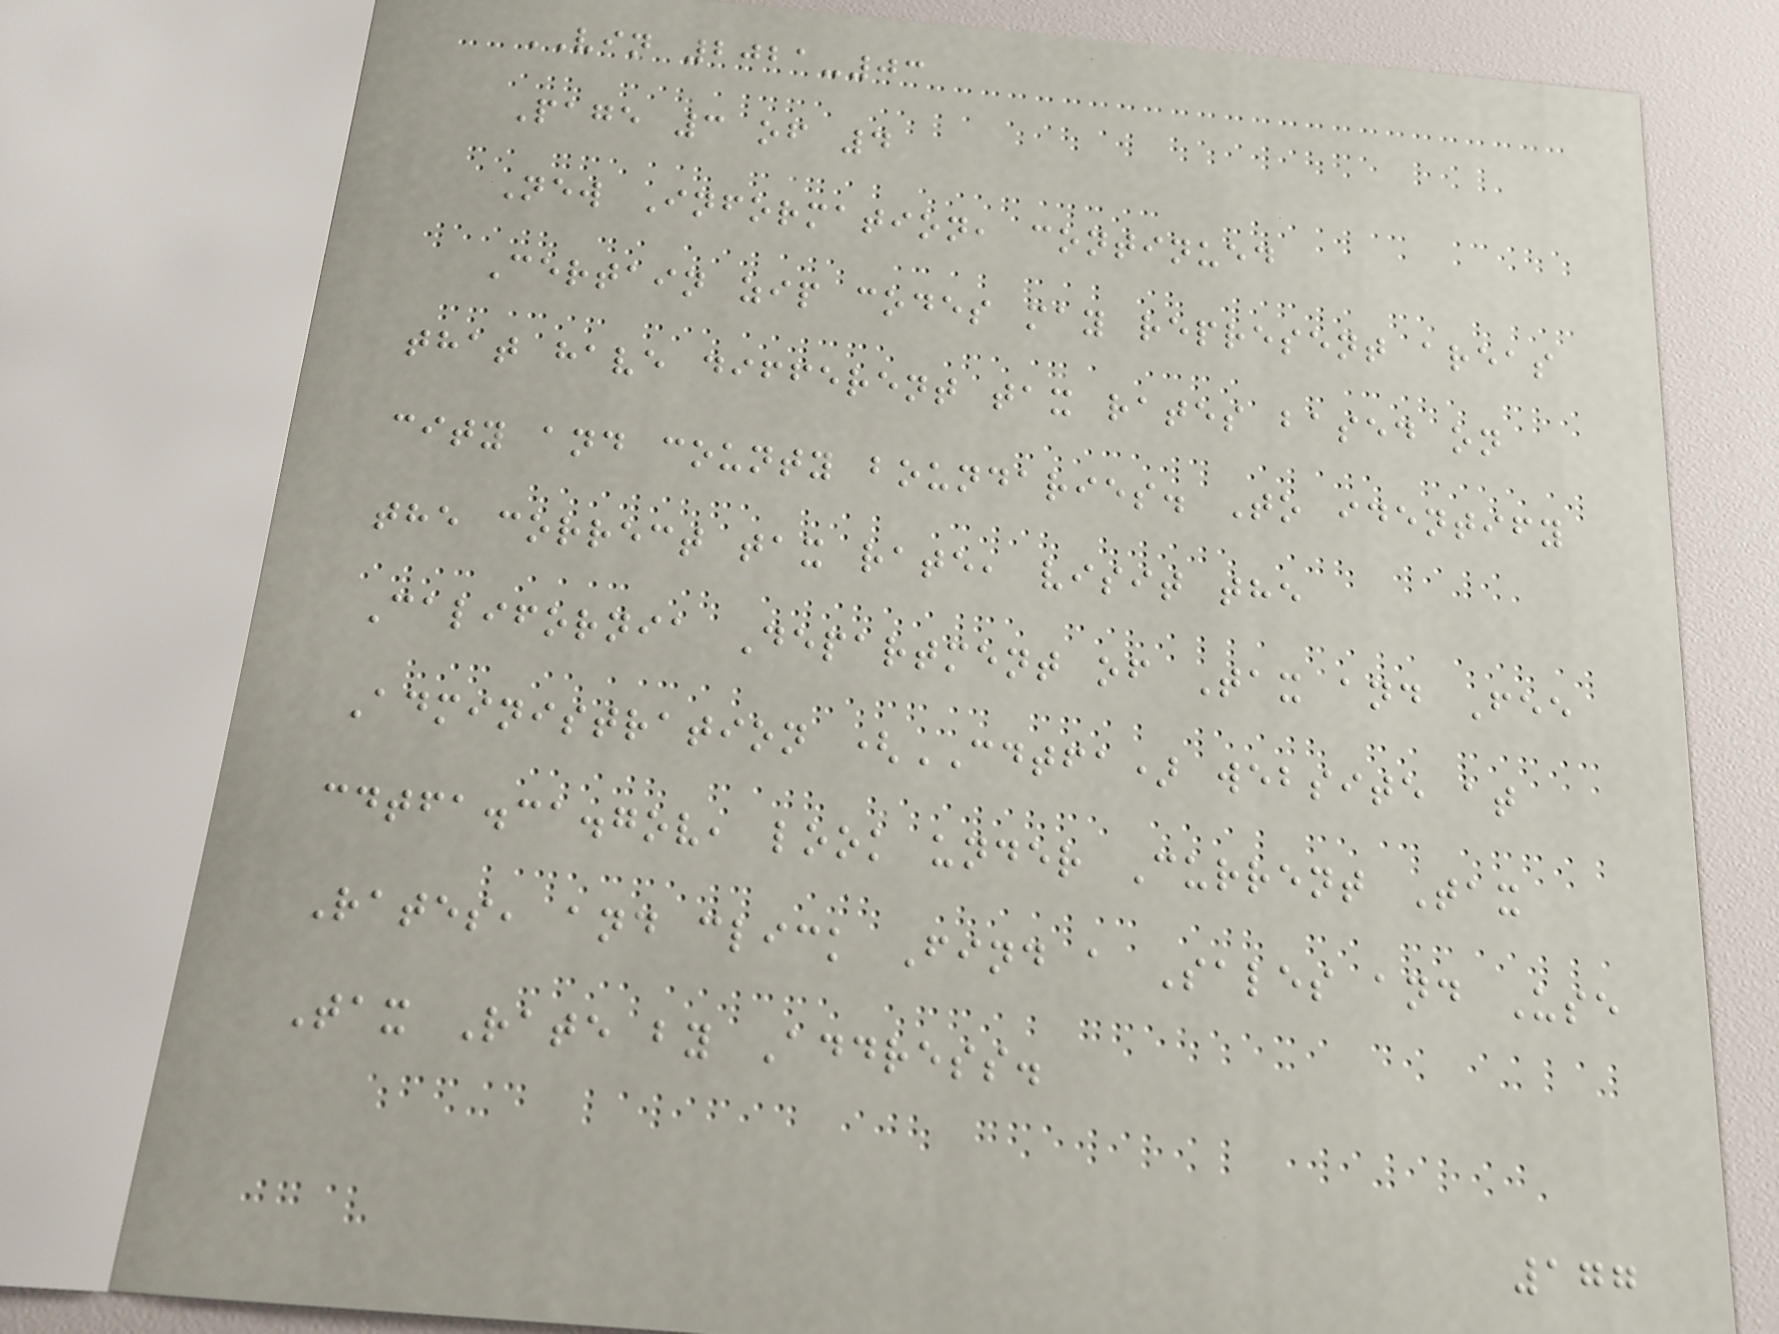VIN 2021-03
Page 3 of 4
New Information, continued
Certain zip codes may represent areas
that have different tax rates based on
city and county boundaries. To identify
the correct tax rate, visit the
California Department of Tax and Fee
Administration (CDTFA) website at
cdtfa.ca.gov, look under Current Tax
Rates, and click Find a Sales and Use
Tax Rate by Address.
177
